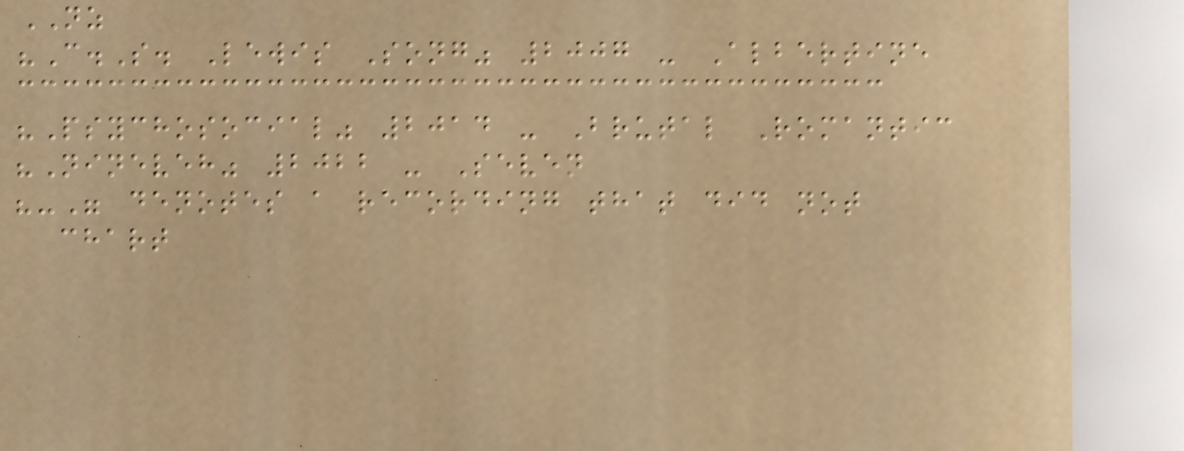NZ
"C.S. Lewis Song" 2007 - Albertine
"Psychosocial" 2014 - Brutal Romantic
"Nineveh" 2022 - Seven
"-" denotes a recording that did not
chart
